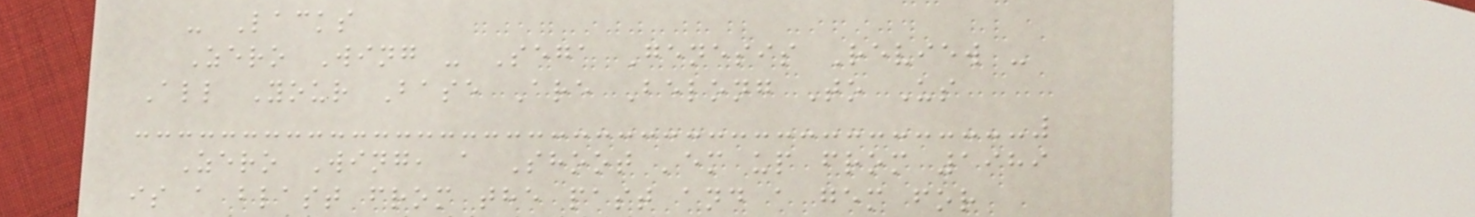- Lacks
Zero Wing - Sega Genesis Review -
All Your Base Are Belong To Us
Zero Wing, a Shoot 'em up from 1989
is a blast from the past and a gem for
